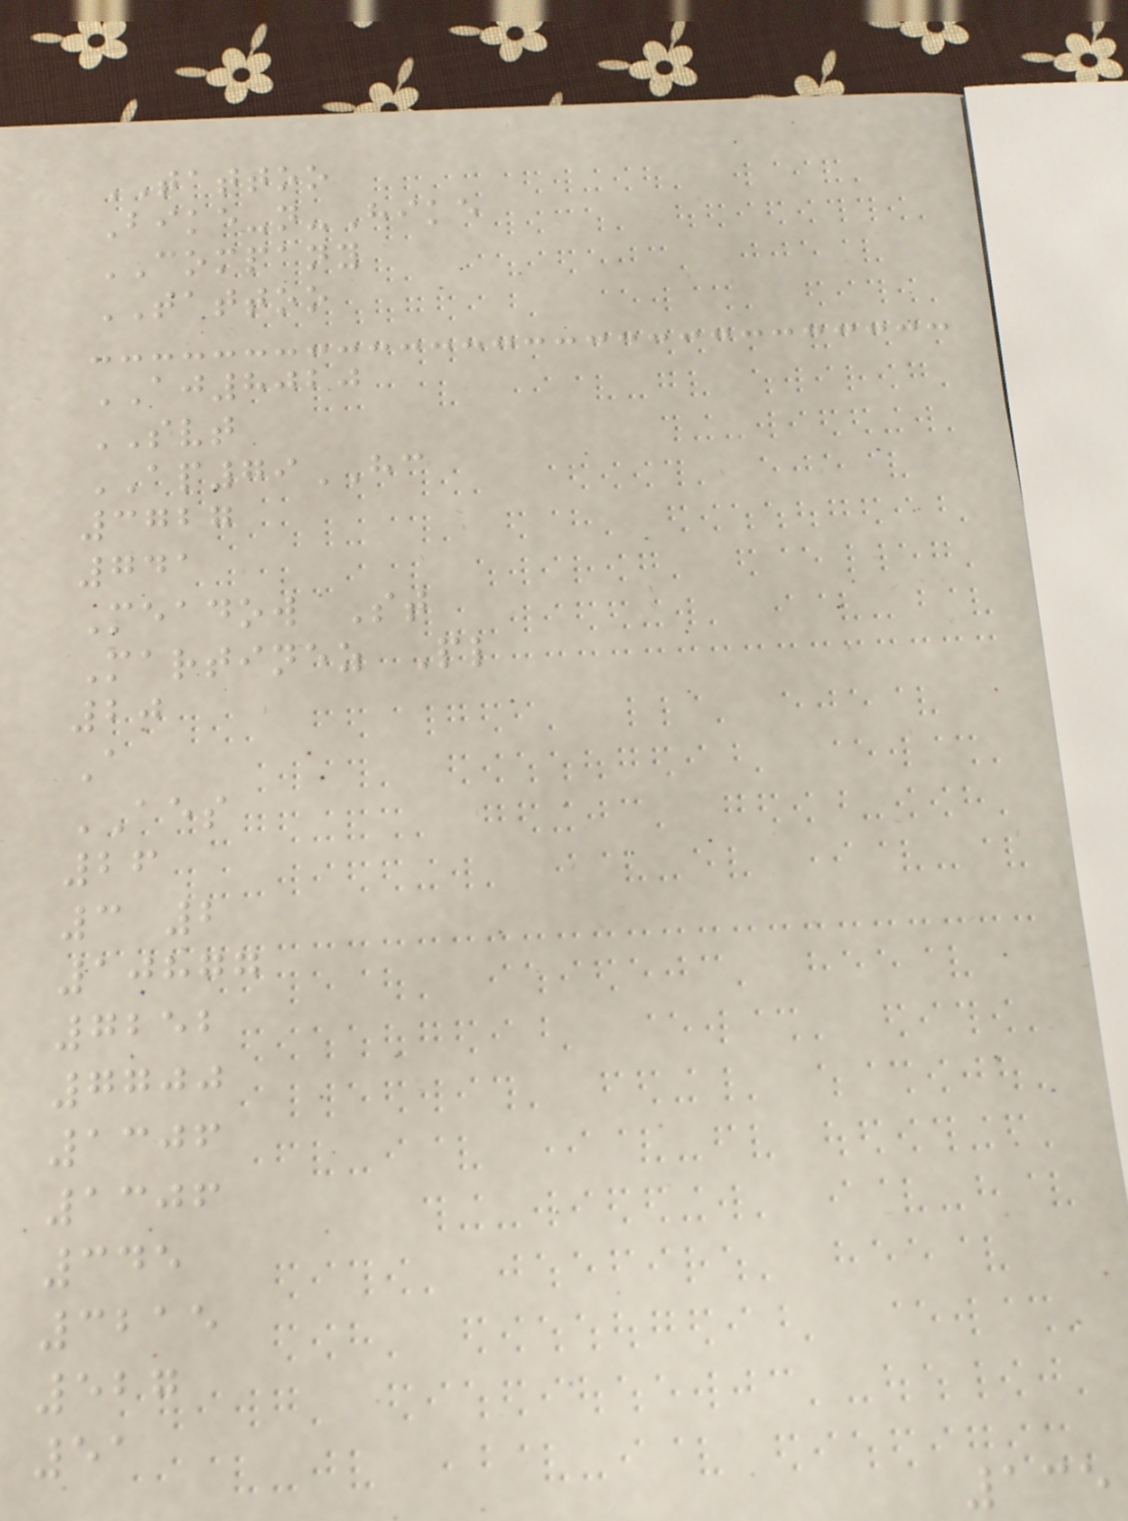TATTOO
Bike-n-Hike
COMPANY
TATTOO
AJ8020
SVT
AP79HC
3727
741
Meadow St
Martinez Pl
20
A
AES
26
3 2
10877
7252
7700
1306
1306
345
3215
527
51
135
